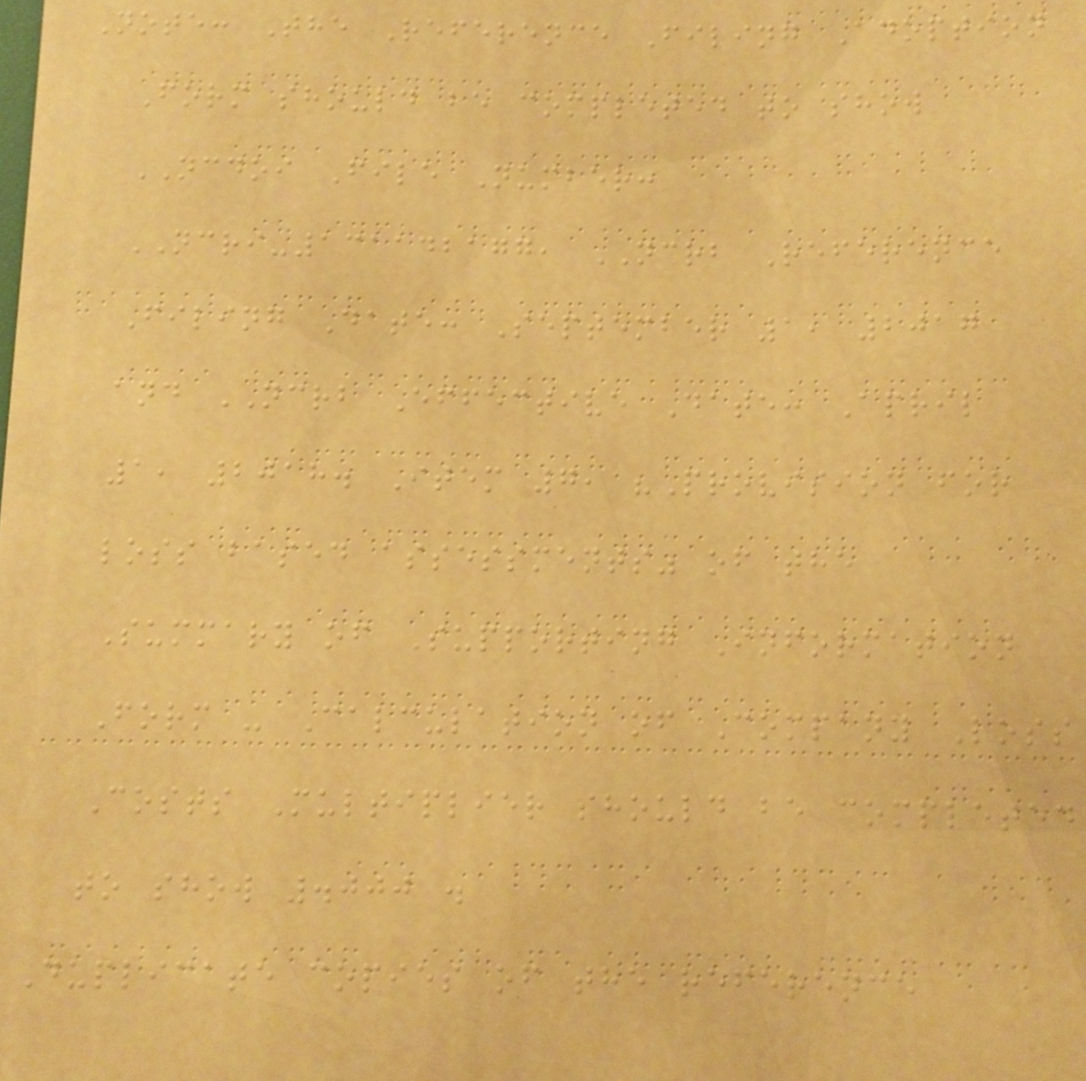Note: The Reference Filing Adoption
Form should be completed to show
NCDOI File Number:
NCRI-131142177, NCRB Reference
Filing Date: September 1, 2017
and NCRB Effective Date: April
1, 2018. Item 7, "Provision for
loss based assessments" of the
Summary of Supporting Information
Form - Calculation of Company Loss
Costs Multiplier should be completed
to show .000 .
Duplicate copies of the reference
